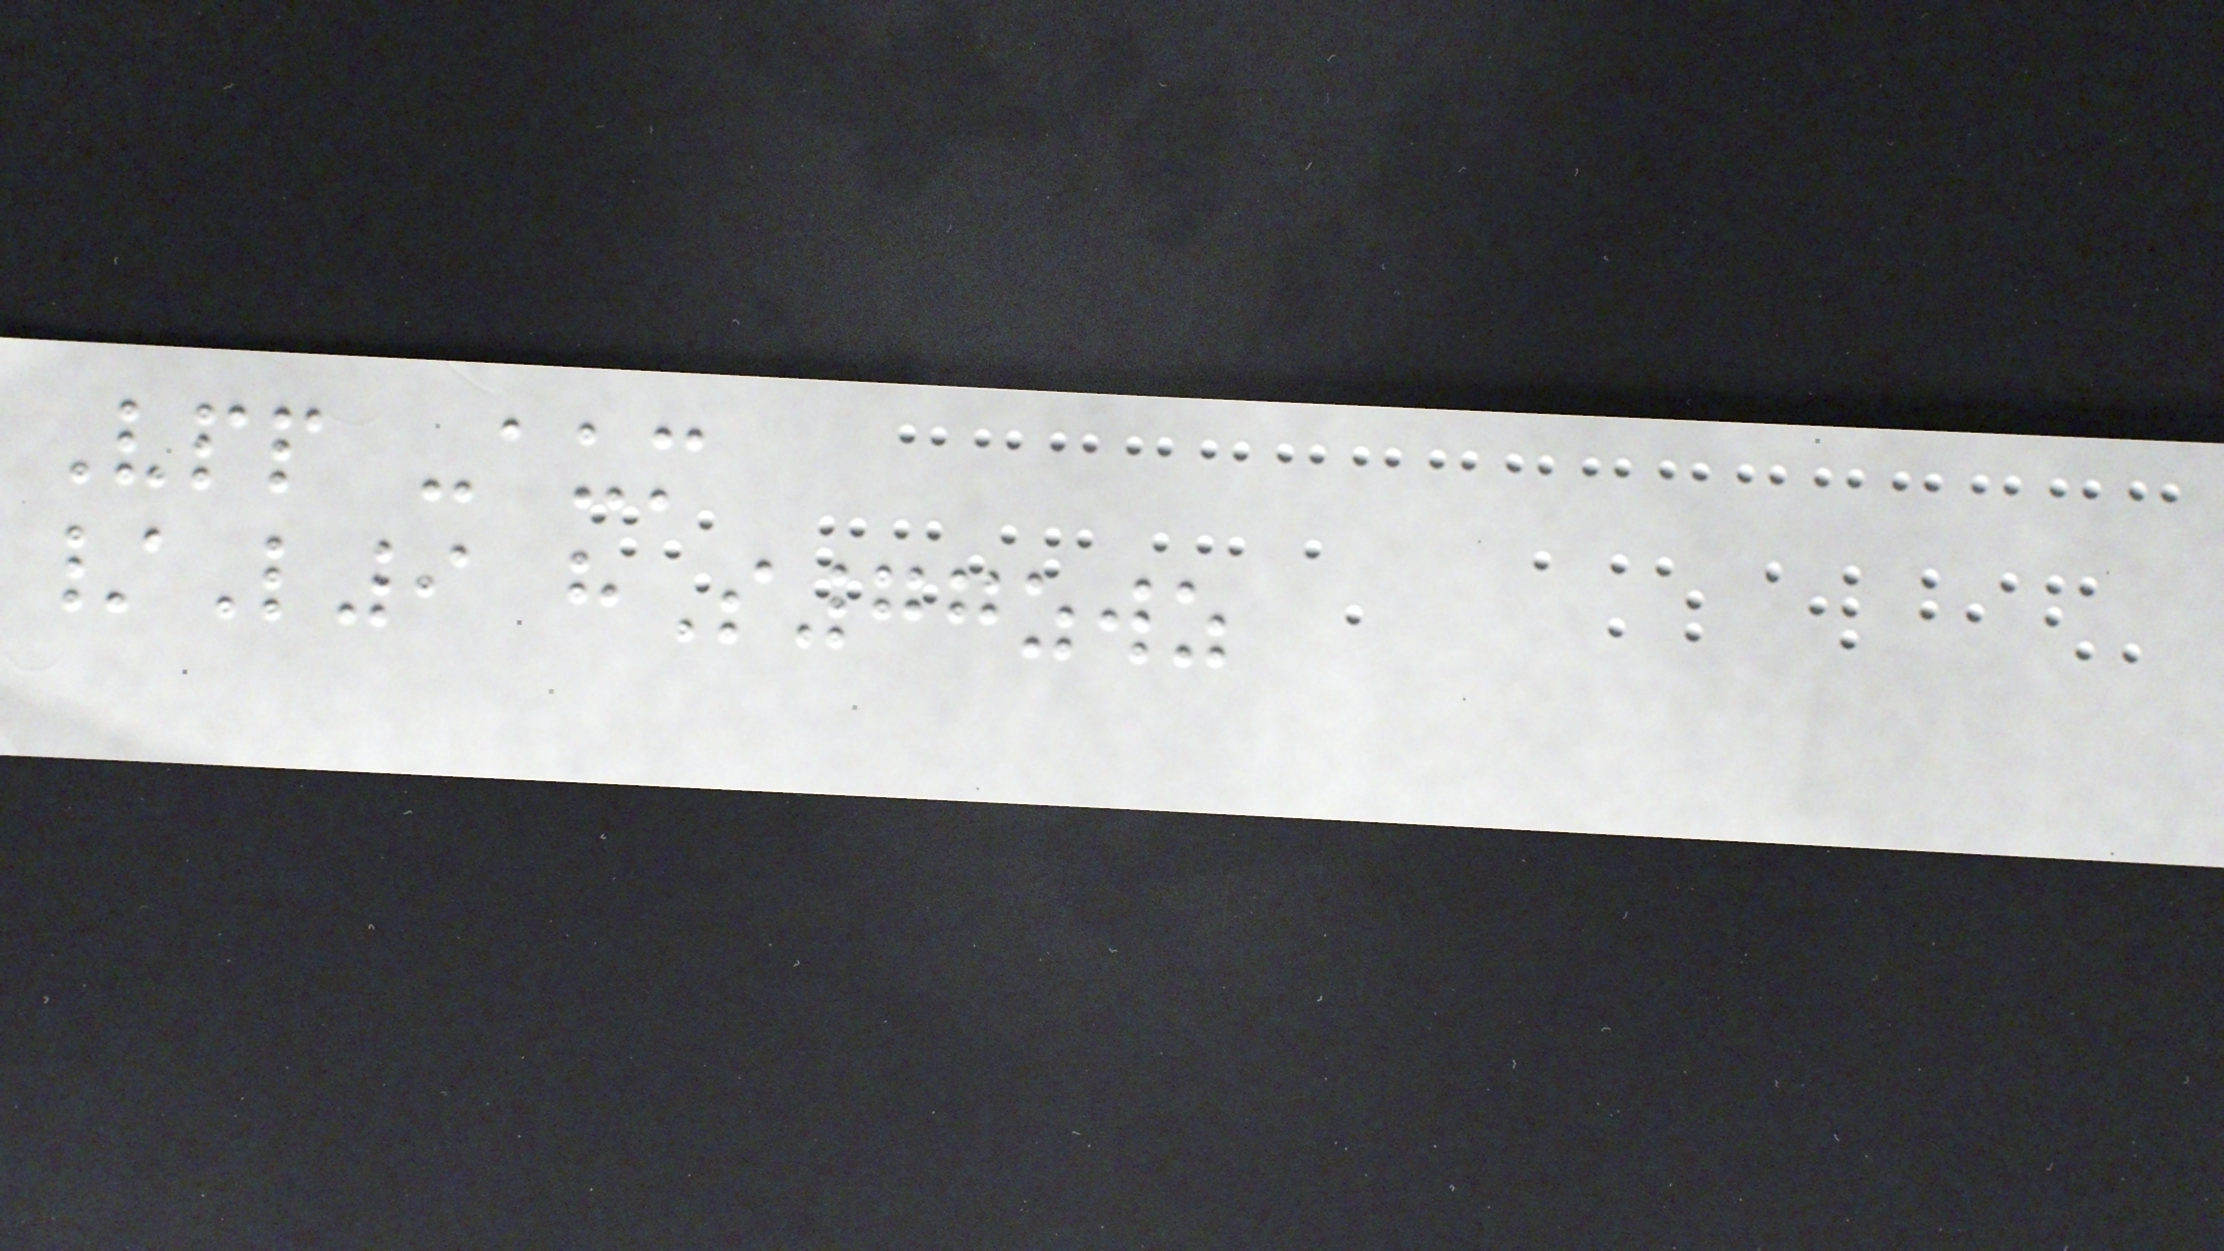Vpp -aum
/L9 hS77zwz
